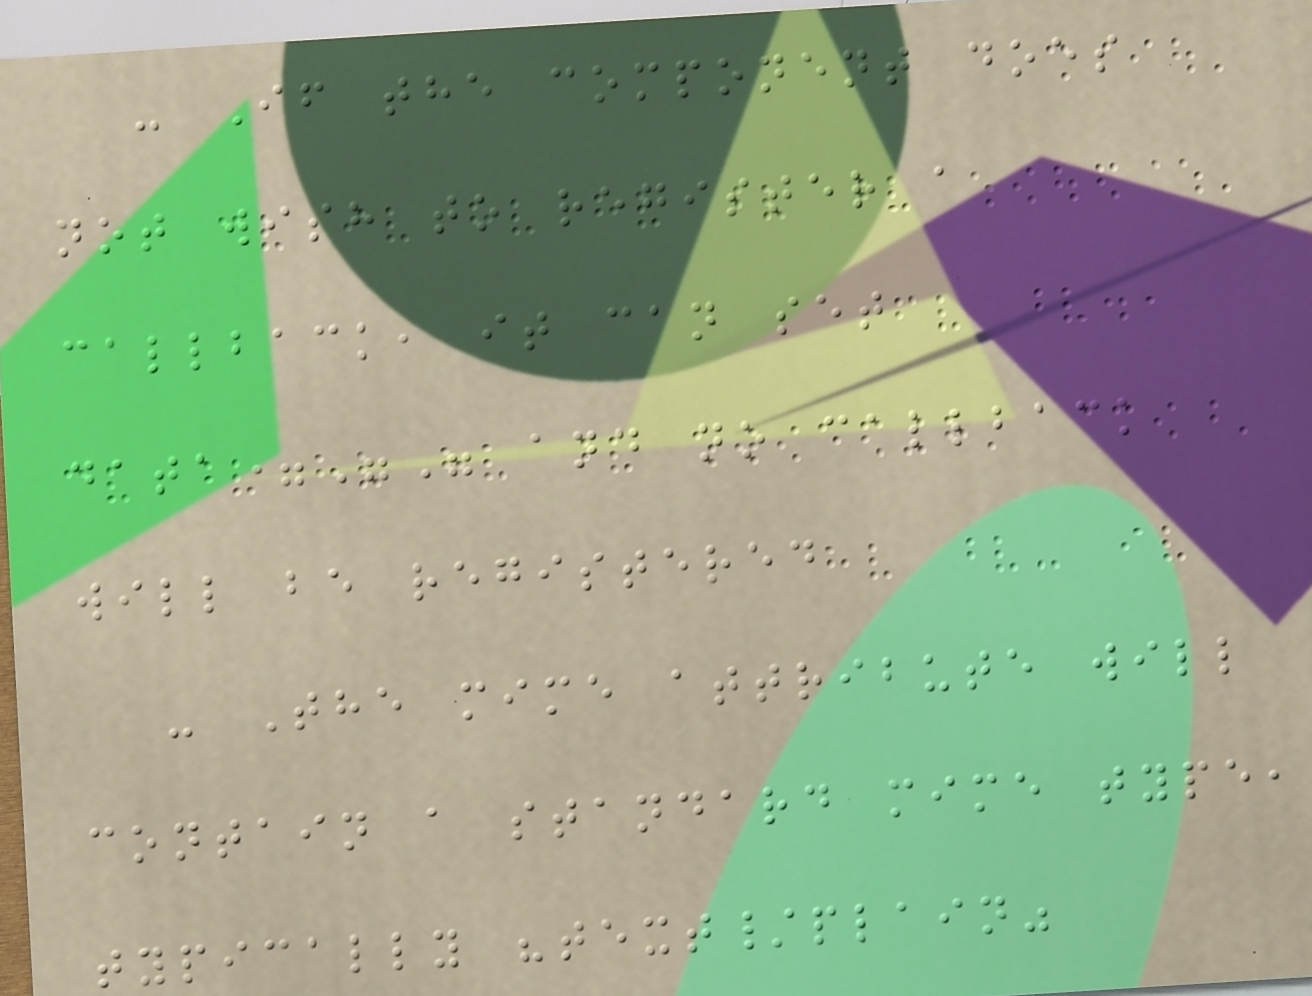- If the component does
not wish to register a
callback, it can set
data="" and no callback
will be registered
- The mime attribute will
contain a standard mime type,
typically "text/plain"
